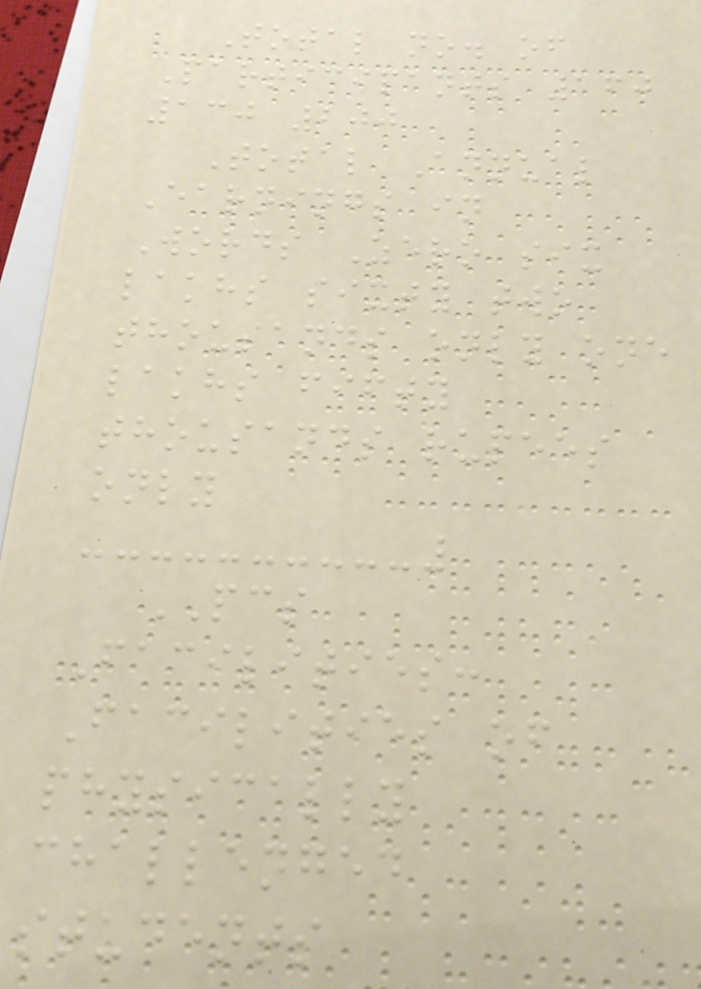Total no. of
Participants 160
130 200
Total Annual
Earnings in
Words Zero six
lakhs sixty two
thousands only one
lakhs fifty
thousands rupees
only
PCS
Facilities:
Facilities of
physically
challenged
students
